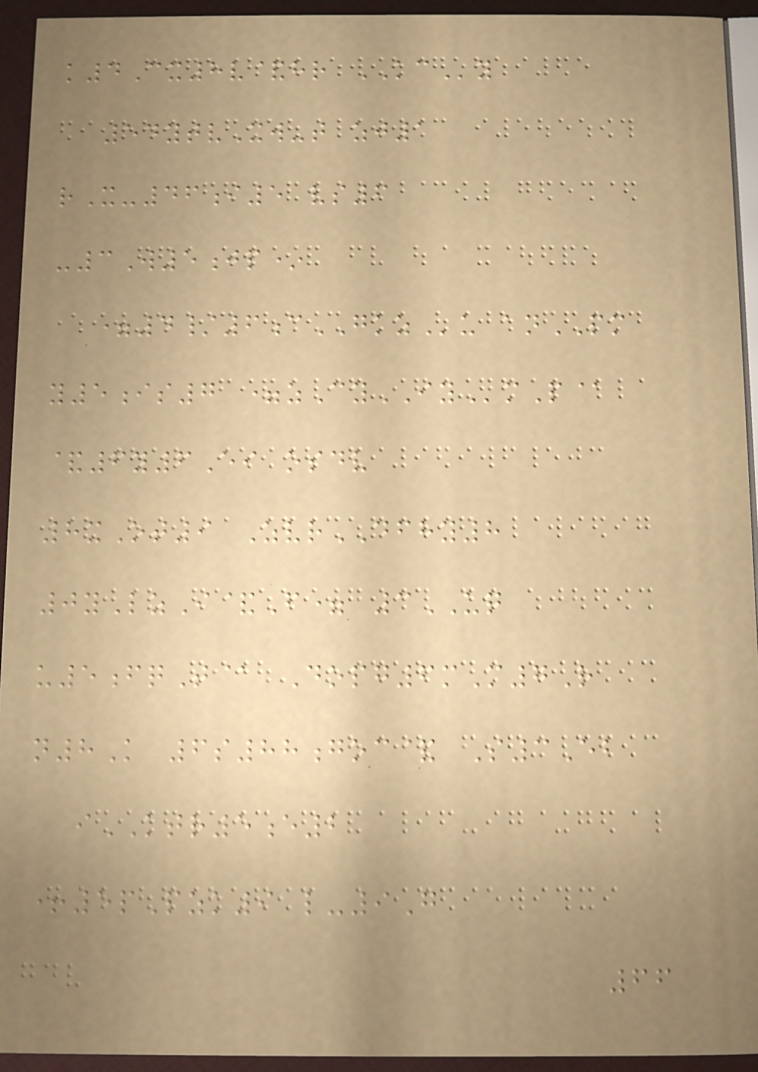k4Cx8v&hr KCy
54ytvXw-t zj1
rX-46i5 vs6
-3W5jp*
=4/6cGKZu anPM
y5is7 =zCyIYmP@
&6y6Ei osdv
8xOt9 ZvrDFHY8
0yLzI&F= 3UQ
u5fqT@ Dopg6mM7R
n8K 6s88goc& S3Eb
iKTR5e2
+5pPzk9 l-9G
66
